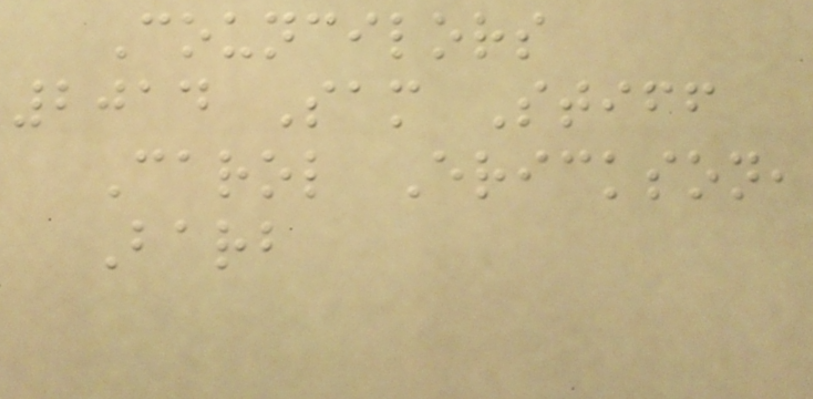Councilors
2014 Sam Stiff
Carol Erickson,
Barb
